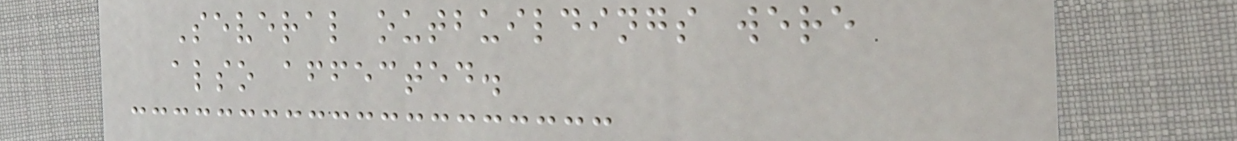Several outbuildings were
also affected.
